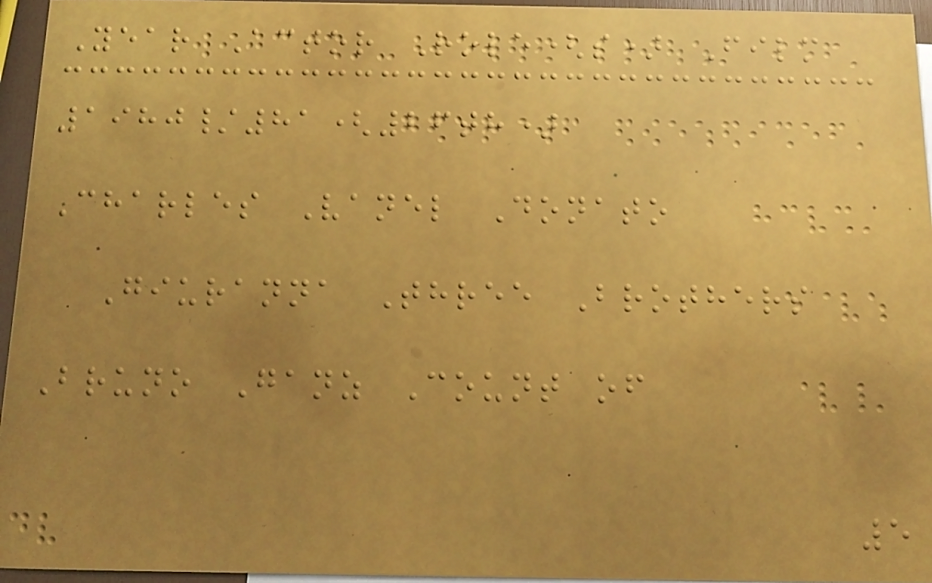Year Actor Role(s) Film
1980/81(26th)
Charles Vanel Donato
Giuranna Three Brothers
Bruno Ganz Count of
5
